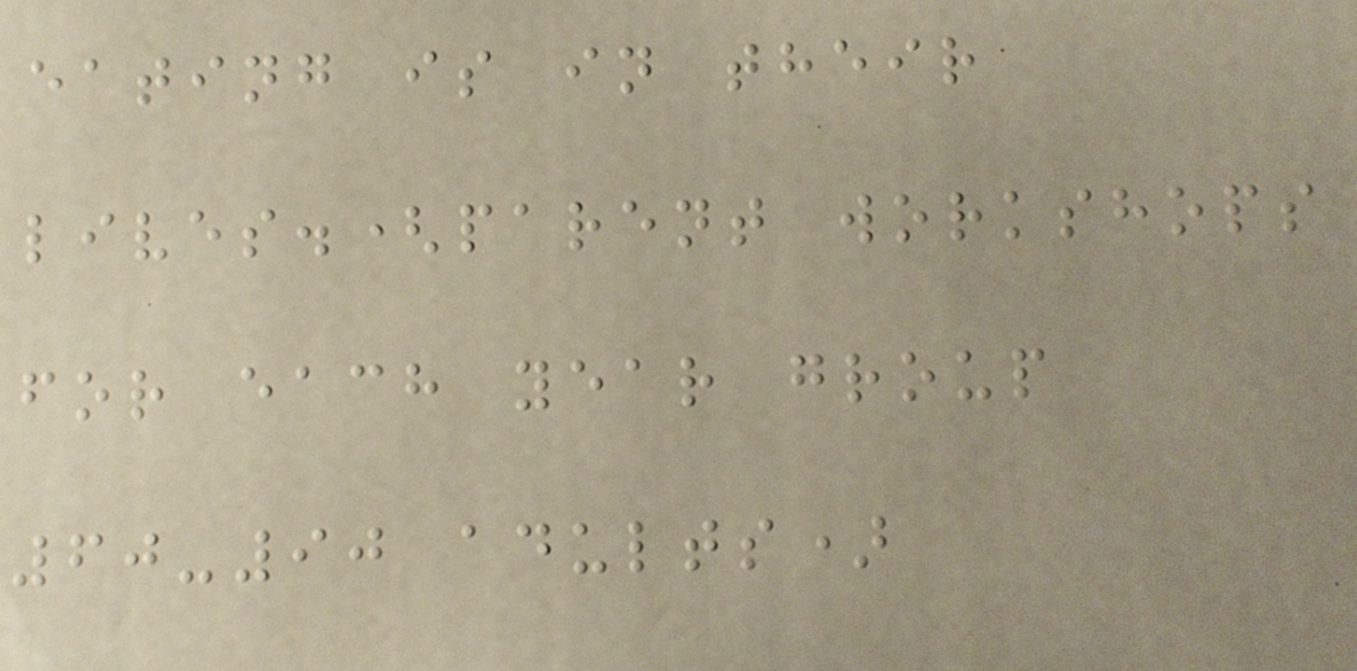eating is in their
lives.(parent workshops
for each year group
60-90 adults)
